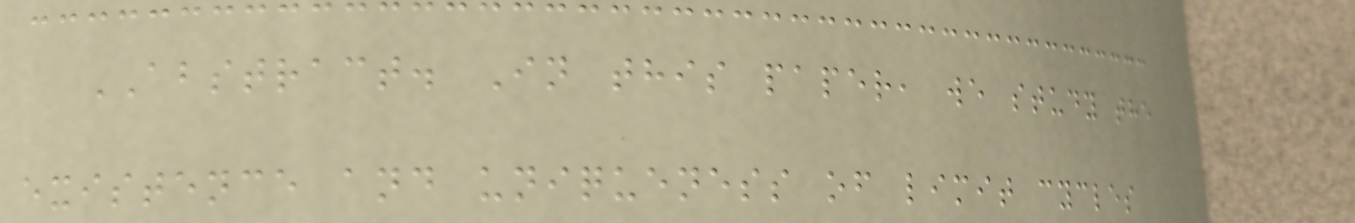ABSTRACT. In this paper, we study the
existence and uniqueness of limit cycles
